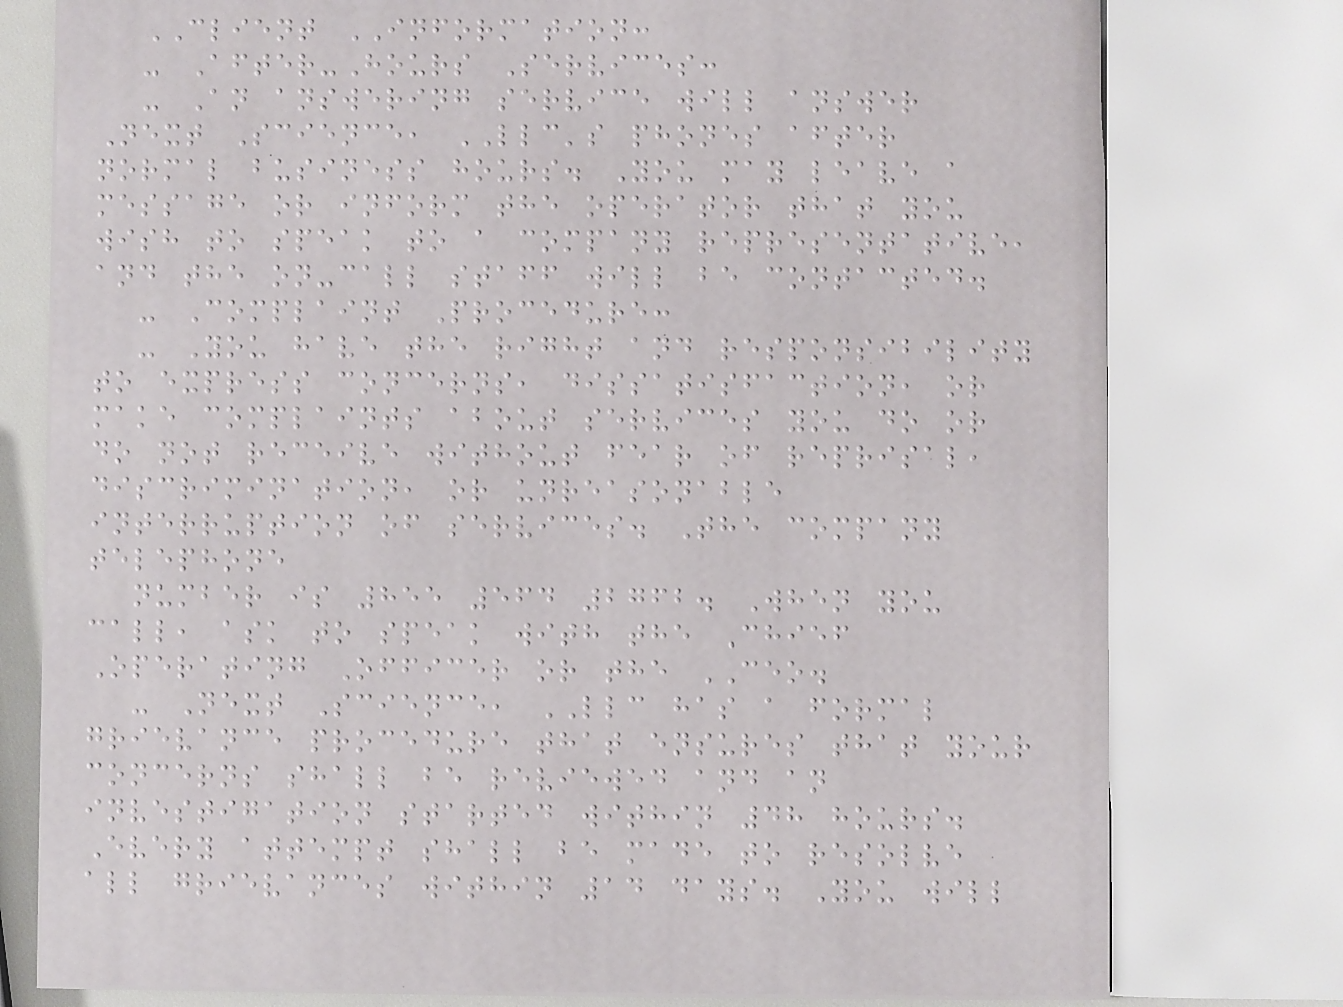CLIENT INFORMATION:
- After-Hours Services:
- An answering service will answer
Next Science, LLC's phones after
normal business hours. You may leave a
message or inform the operator that you
wish to speak to a company representative,
and the on-call staff will be contacted.
- Complaint Procedure:
- You have the right and responsibility
to express concerns, dissatisfaction, or
make complaints about services you do or
do not receive without fear of reprisal,
discrimination, or unreasonable
interruption of services. The company
telephone
number is 855 564 2762. When you
call, ask to speak with the Chief
Operating Officer or the CEO.
- Next Science, LLC has a formal
grievance procedure that ensures that your
concerns shall be reviewed and an
investigation started within 48 hours.
Every attempt shall be made to resolve
all grievances within 14 days. You will
